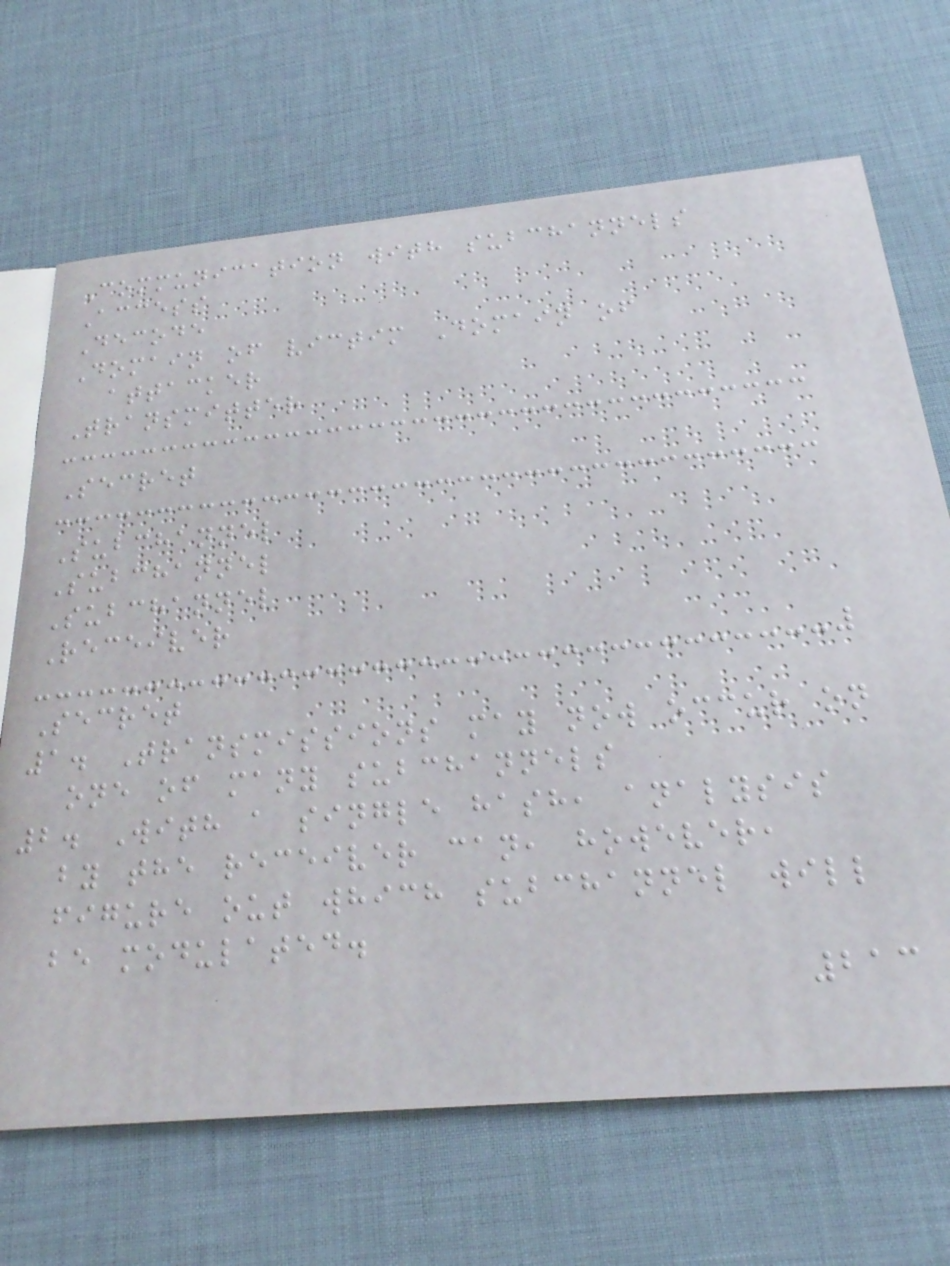Communication with subchannels
Access
Decode
Domain of victim Domain of
attacker
Transmitter
Secret
Subchannel
Subchannel
Subchannel
Receiver
Secret
1. Transmissions may now occur on
one of many subchannels
2. With a single hash, analysis
by the receiver can, however,
figure out which subchannel will
be modulated.
213
